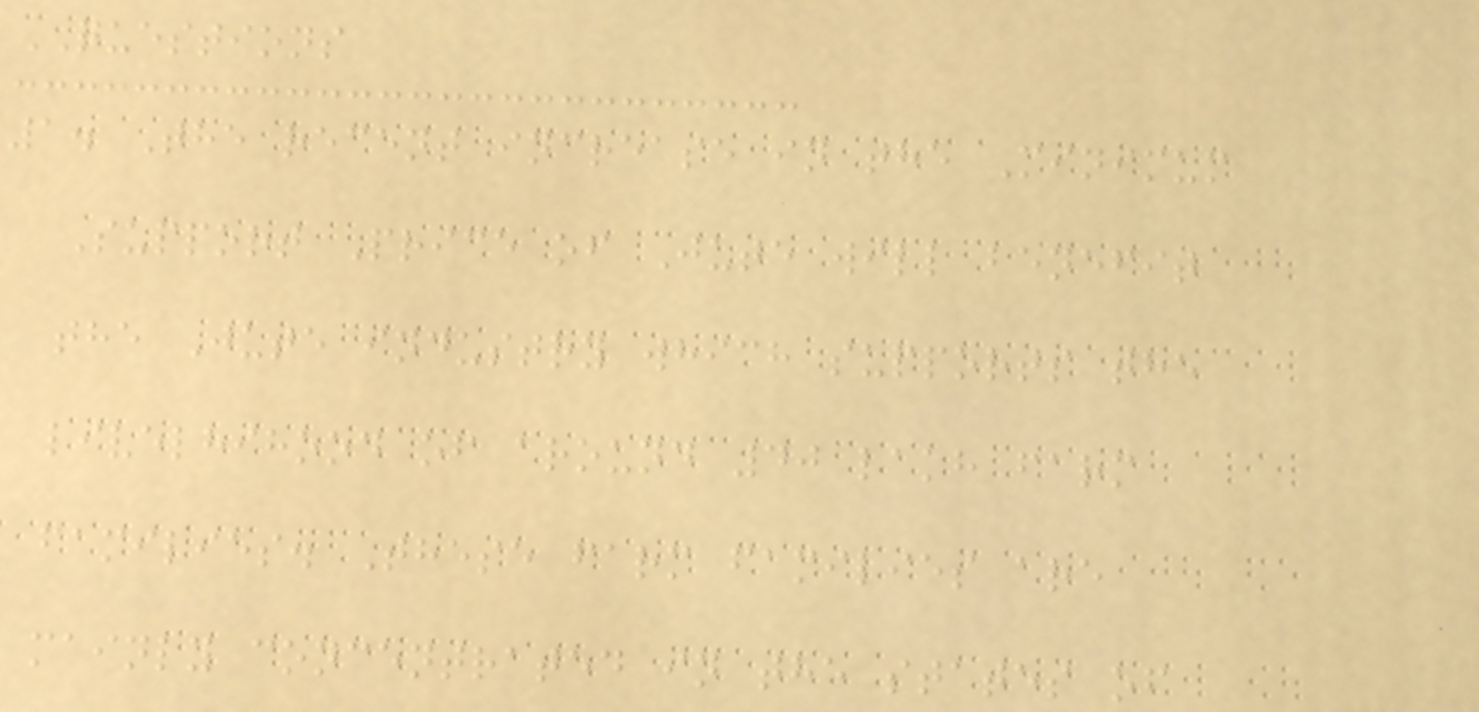QUESTIONS
1. The recent increase in the Minimum
Support Price of Jute will benefit
the Jute industry which supports the
livelhihood of around 40 lakh farm
families. These farm families are
mainly concentrated in the states of
